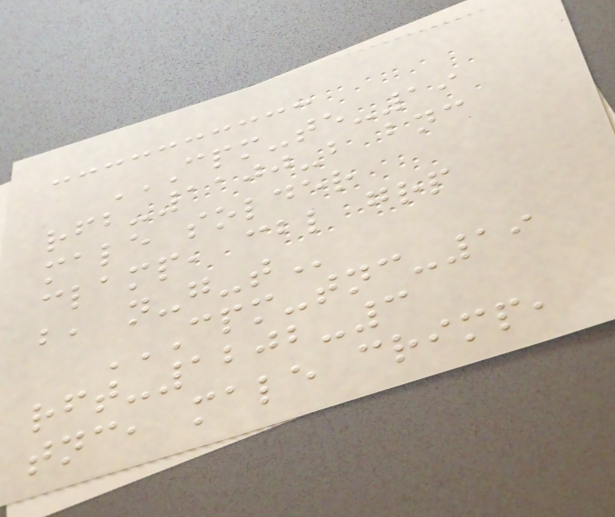CPM-TE-19
RFB-1100-B BNC
MALE SOLDER
CLAMP, CBL GRP
B, N-G-T
CPM-TNC-19
RFT-1202-3
TNC, MALE CRIMP,
